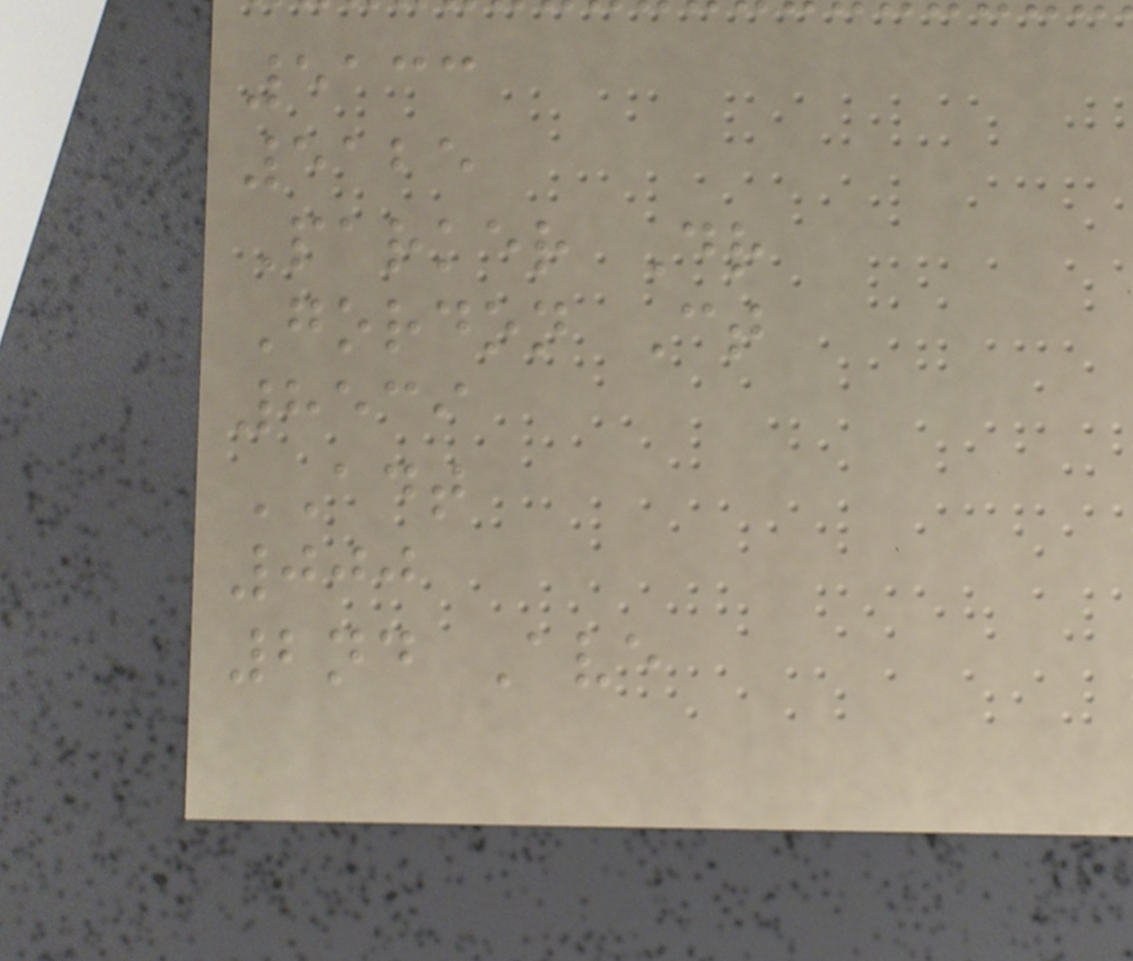5133
5125
Parker Dr
Gordon Ct
8539
ADT
000
2nd Ave
